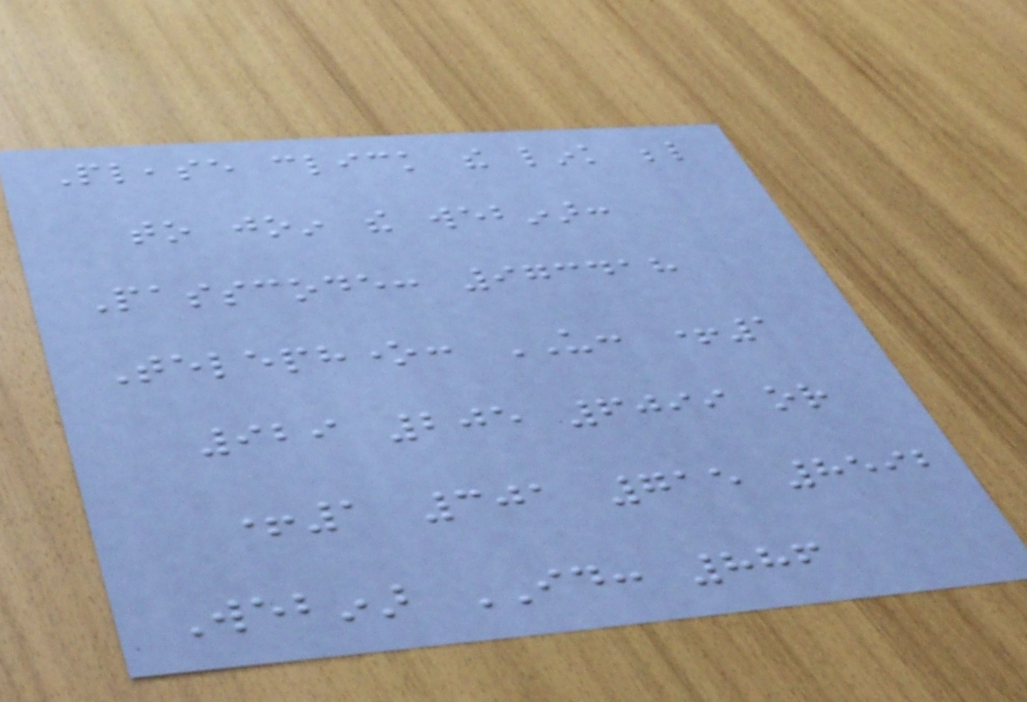Please click the link below
to join the webinar:
Passcode: 973418
Telephone: US: +1
929 205 6099 or
+1 301 715 8592
Webinar ID: 886
